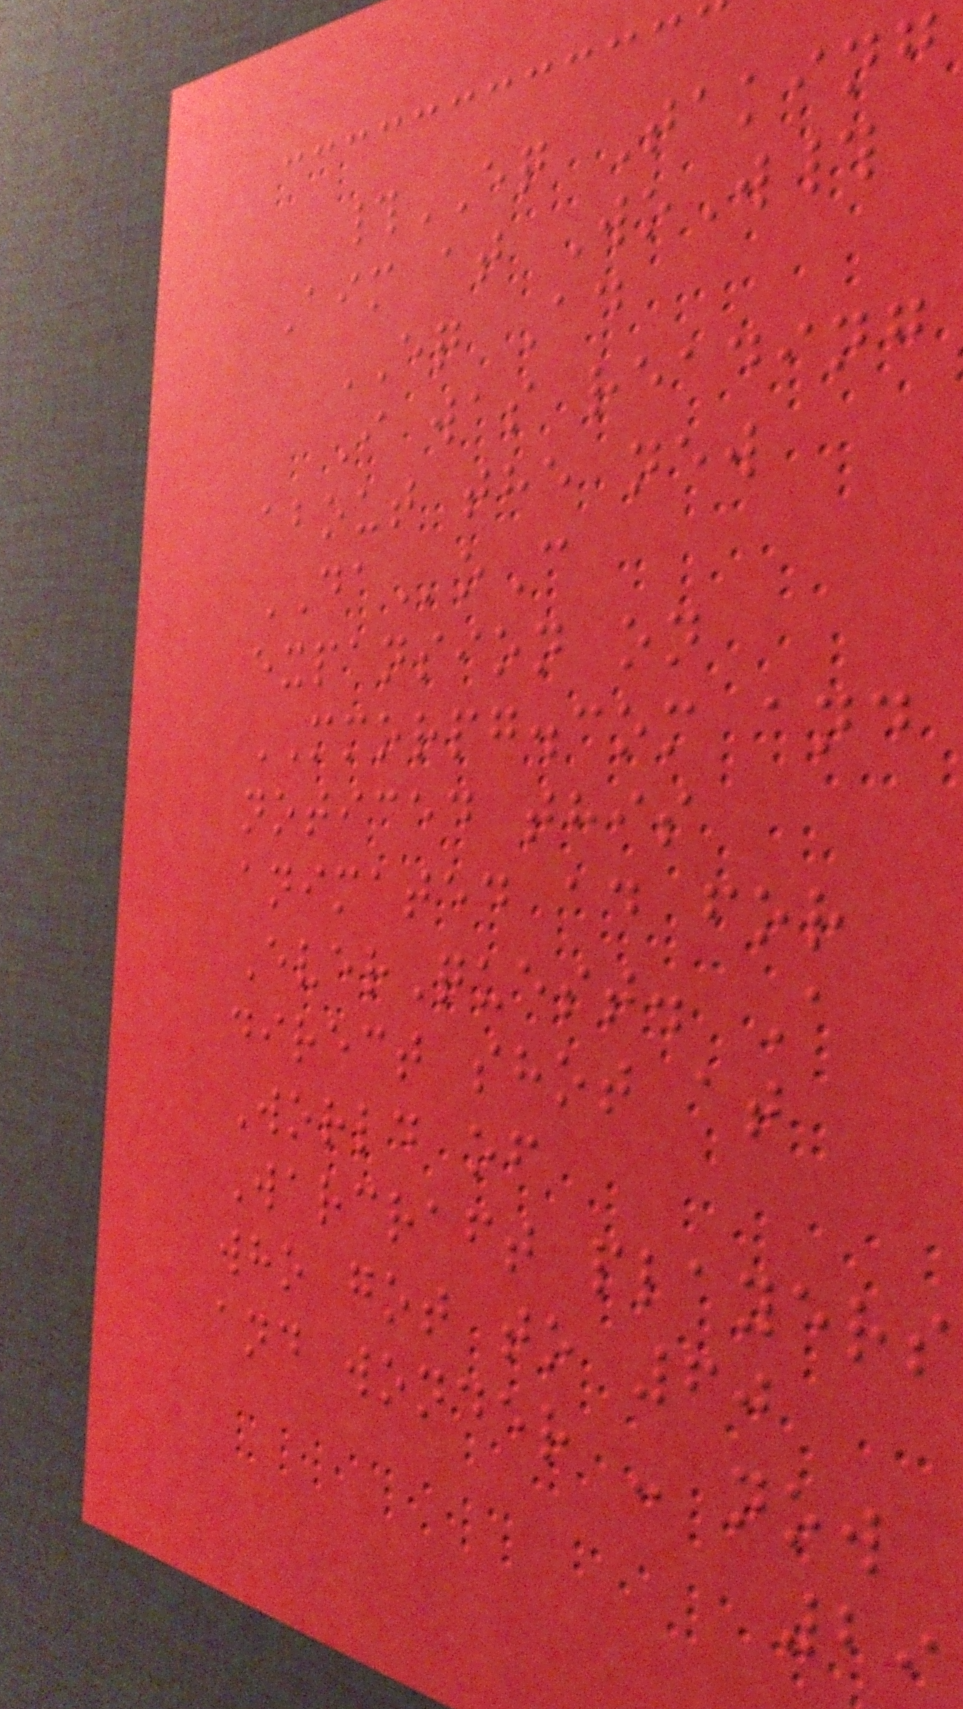#EQ Taking
Aim at WoW#
EQ Ad
I was reading
about the new
DAoC
expansion on
MMORPG.com and
noticed this
animated ad for
EverQuest. A
direct shot at
World of
Warcraft players
who got to 60
and wonder - now
29
